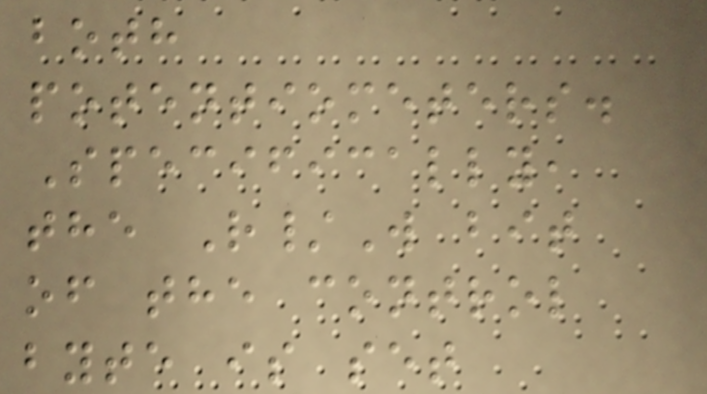both
potentiometers.
Specifically,
the R/W bit
of the control
byte is set
